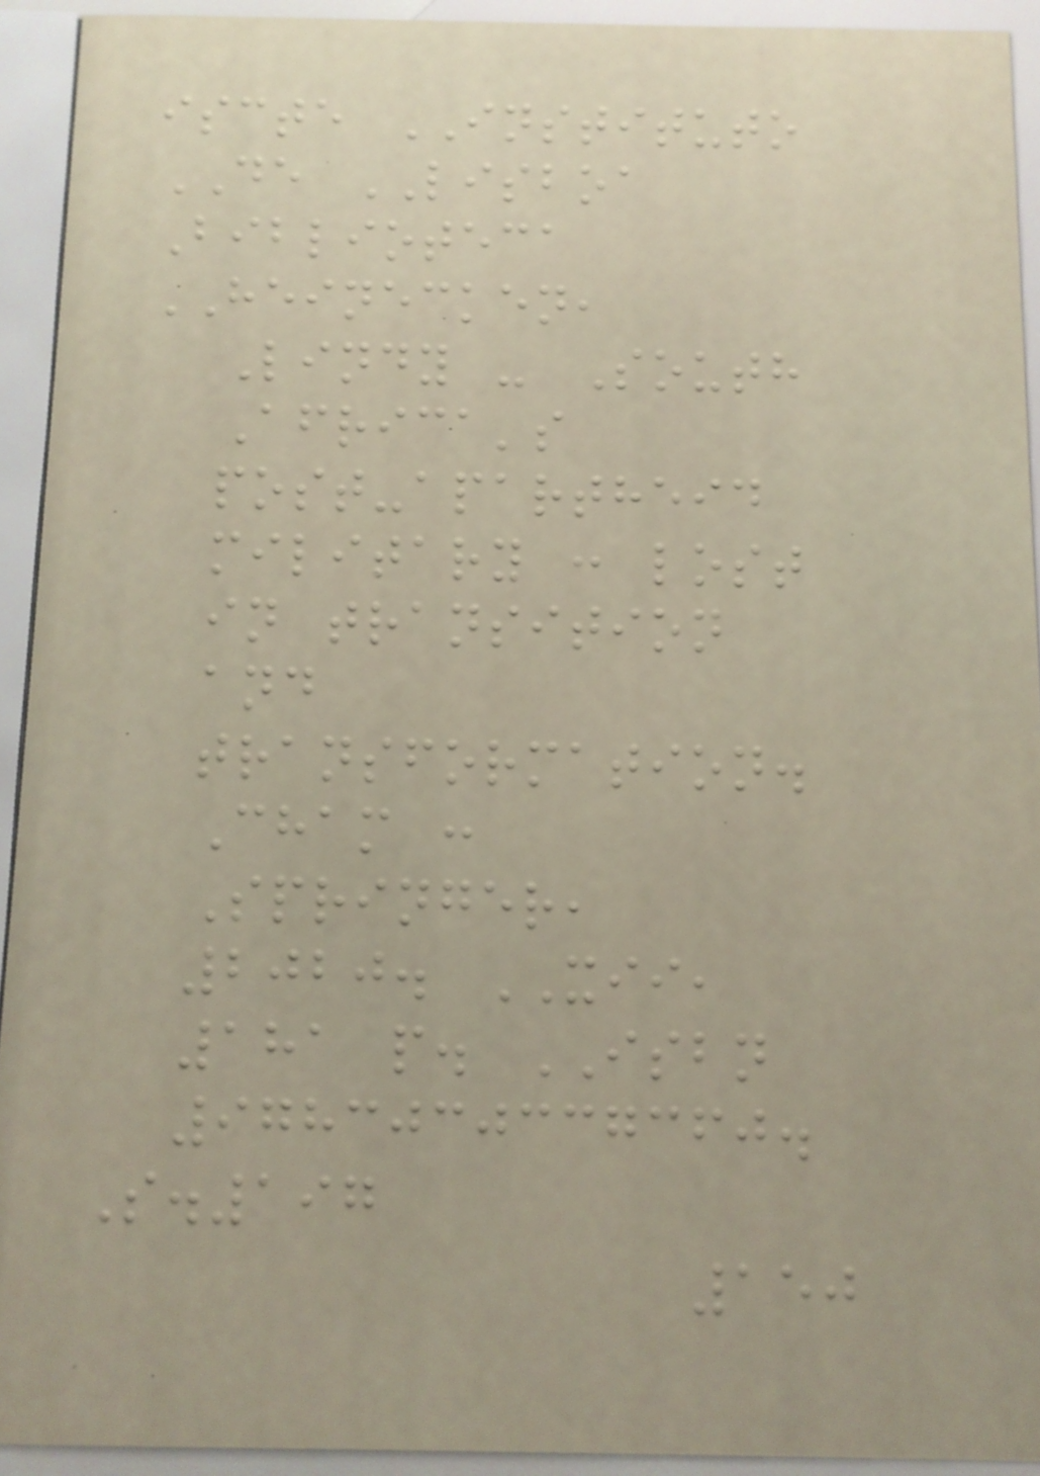iscte INSTITUTO
DE LISBOA
Biblioteca
HEINECKEN,
Lindy - South
Africa's
post-apartheid
military : lost
in transition
and
transformation.
Cham :
Springer,
2020. XII,
181 p. ISBN
9783030337360.
S.197
150
